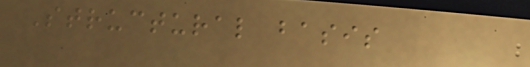Structural basis
